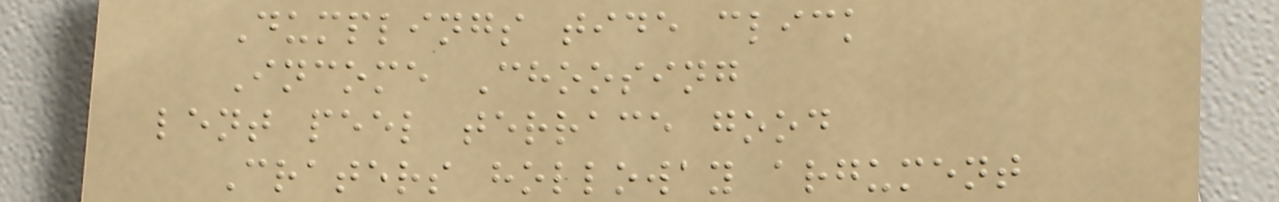Dumplings tide click
Income Choosing
lent peel terrace good
Craters holloway argument
